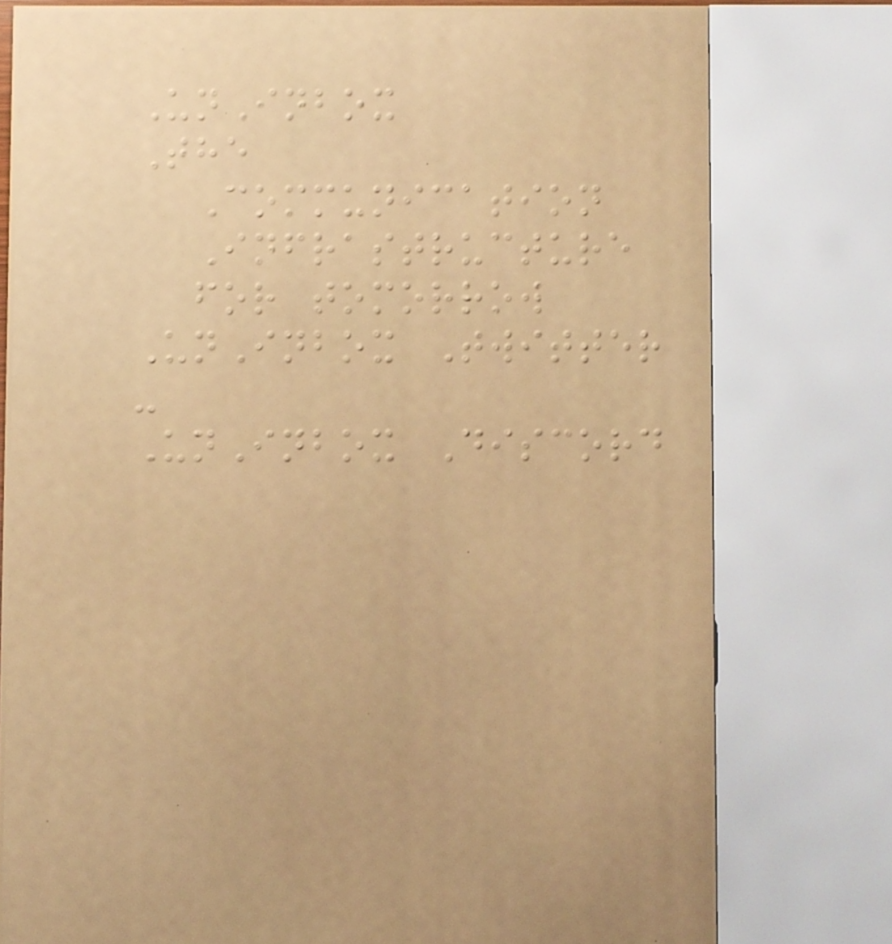UnInbox
The
Communication
Infrastructure
for tomorrow
UnInbox Twitter
-
UnInbox Discord
